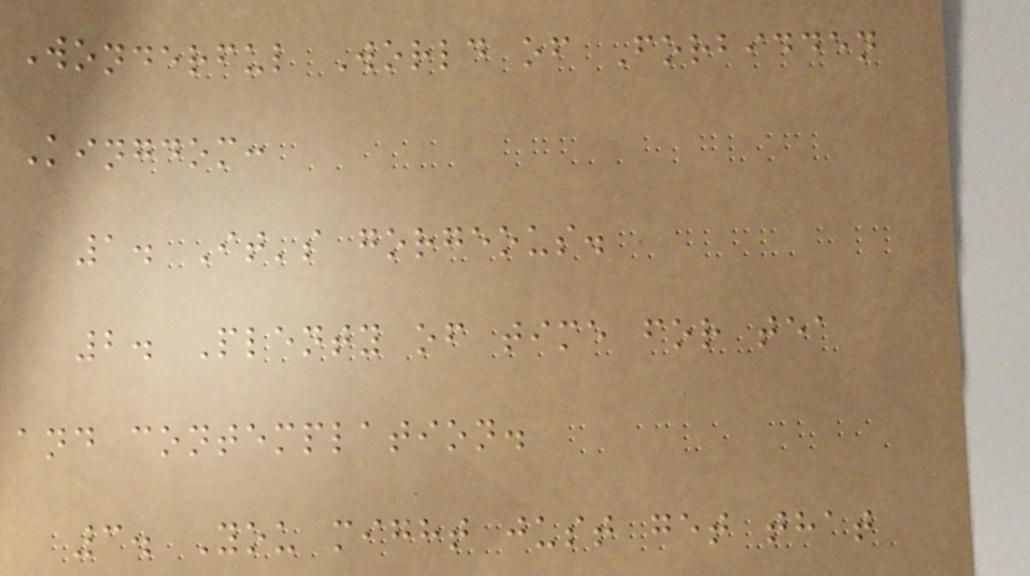Wonderful World of Forbidden
Kingdom:
1. It's gorgeous.
2. Plenty of time for tea
and contemplation.
3. You might just get that
